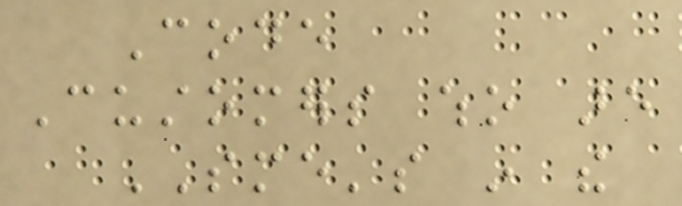Code
Customers who are
SME's in the
